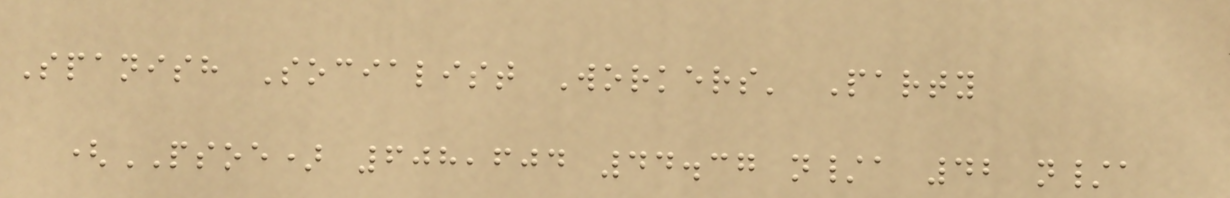Spanish Socialist Workers' Party
(PSOE) 608,604 44.37 n/a 42 n/a
